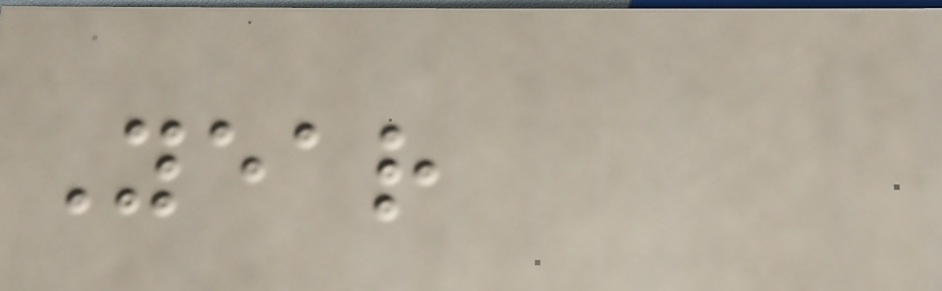Year
